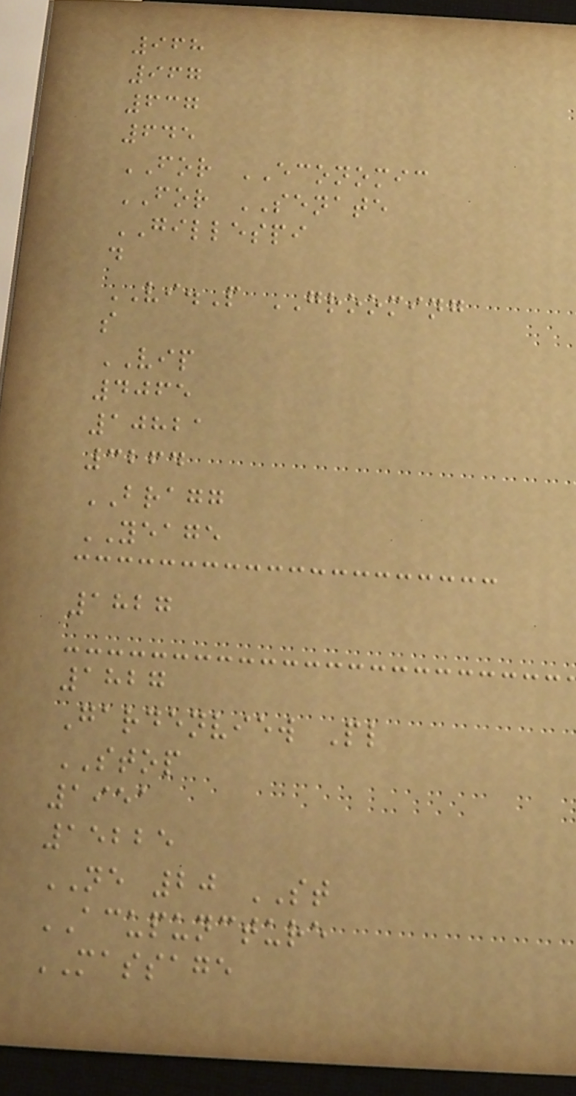968
967
637
645
FOR ECONOMIC
FOR SENATE
GILLESPI
d
VI.P GROOMING
s
VIP
4065
10821
3264
BRAGG
YEAGE
1827
1827
Gardenview Pl
STOP
1951
15225
NE 20 ST
ACUPUNCTURE
MASSAGE
